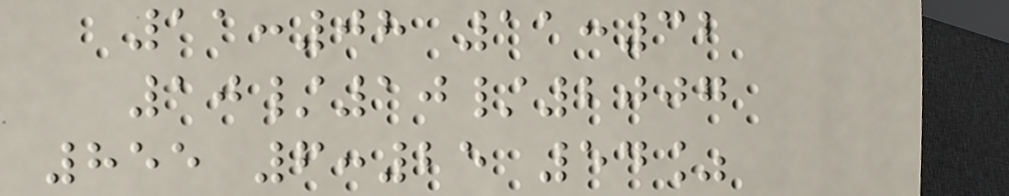11:08 11:32
10/10/2007
855 6:25 54%
